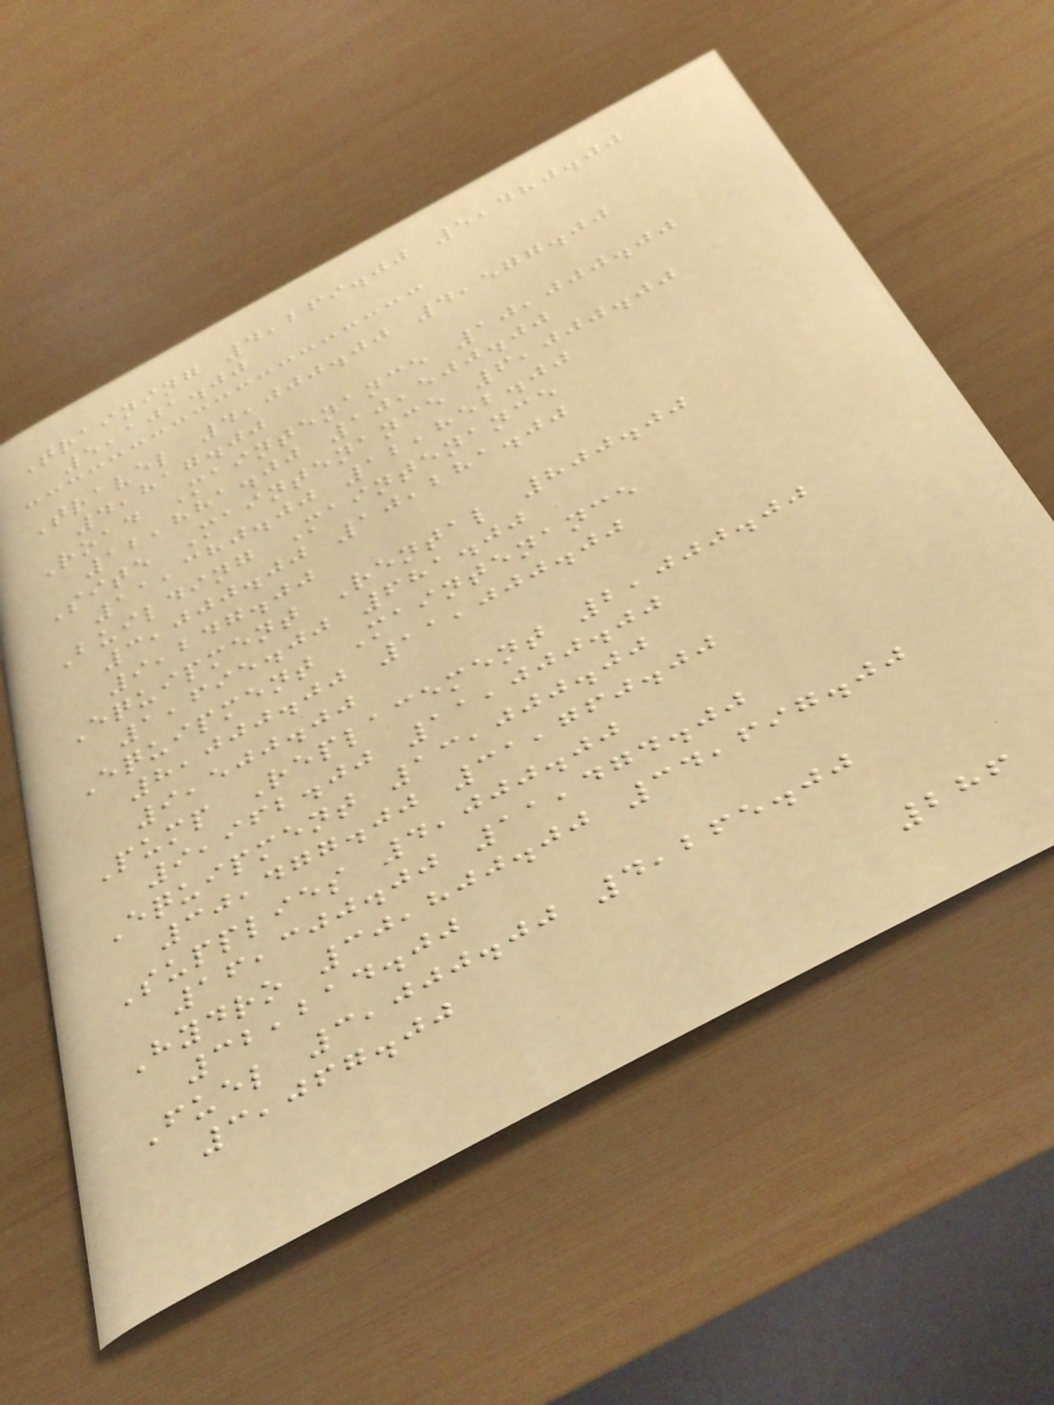Training 4,269.00 5,480.00
5,101.00
Travel 4,000.00 4,577.00
4,817.00
Road Maintenance 10,000.00
12,881.00 10,500.00
Site Maintenance 6,000.00
11,380.00 12,852.00
Building Maintenance
3,000.00 10,281.00
9,247.00
Equipment Rental 800.00
1,695.00 681.00
Equipment Maintenance
8,000.00 11,000.00
9,500.00
Pump Replacement 2,000.00
9,962.00 11,000.00
Equipment 13,000.00
30,477.00 31,760.00
Supplies 4,000.00
16,300.00 11,474.00
Hydro 30,800.00 34,697.00
32,214.00
Fuel 3,000.00 4,265.00
3,067.00
286
